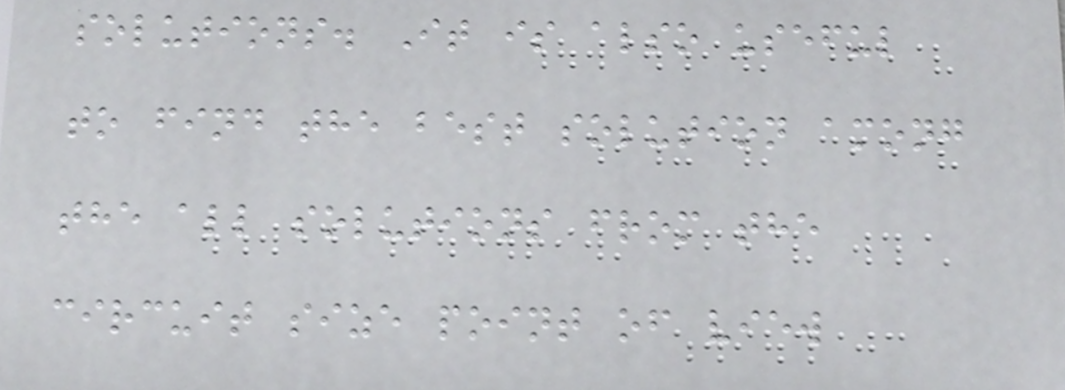solutions. It is also useful
to find the best solution among
the all solutions from the
circuit size point of view
